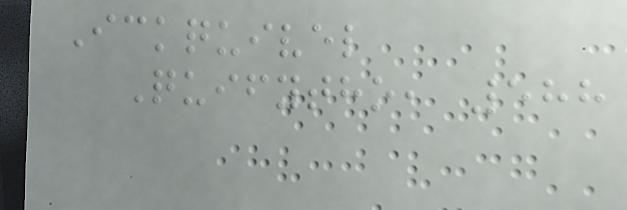Ickquivel
Quifytho, 588
